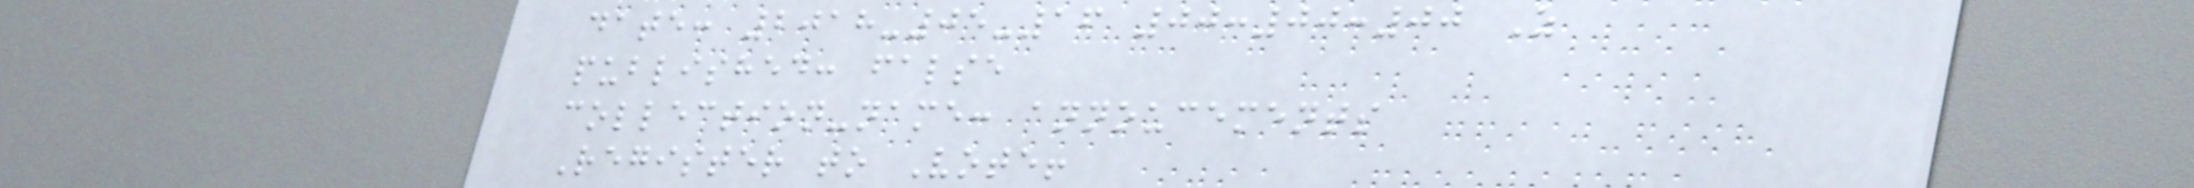date: 2018-05-16 00:00:00 Z
published: false
collection-name: annoucements
Register to Vote!
